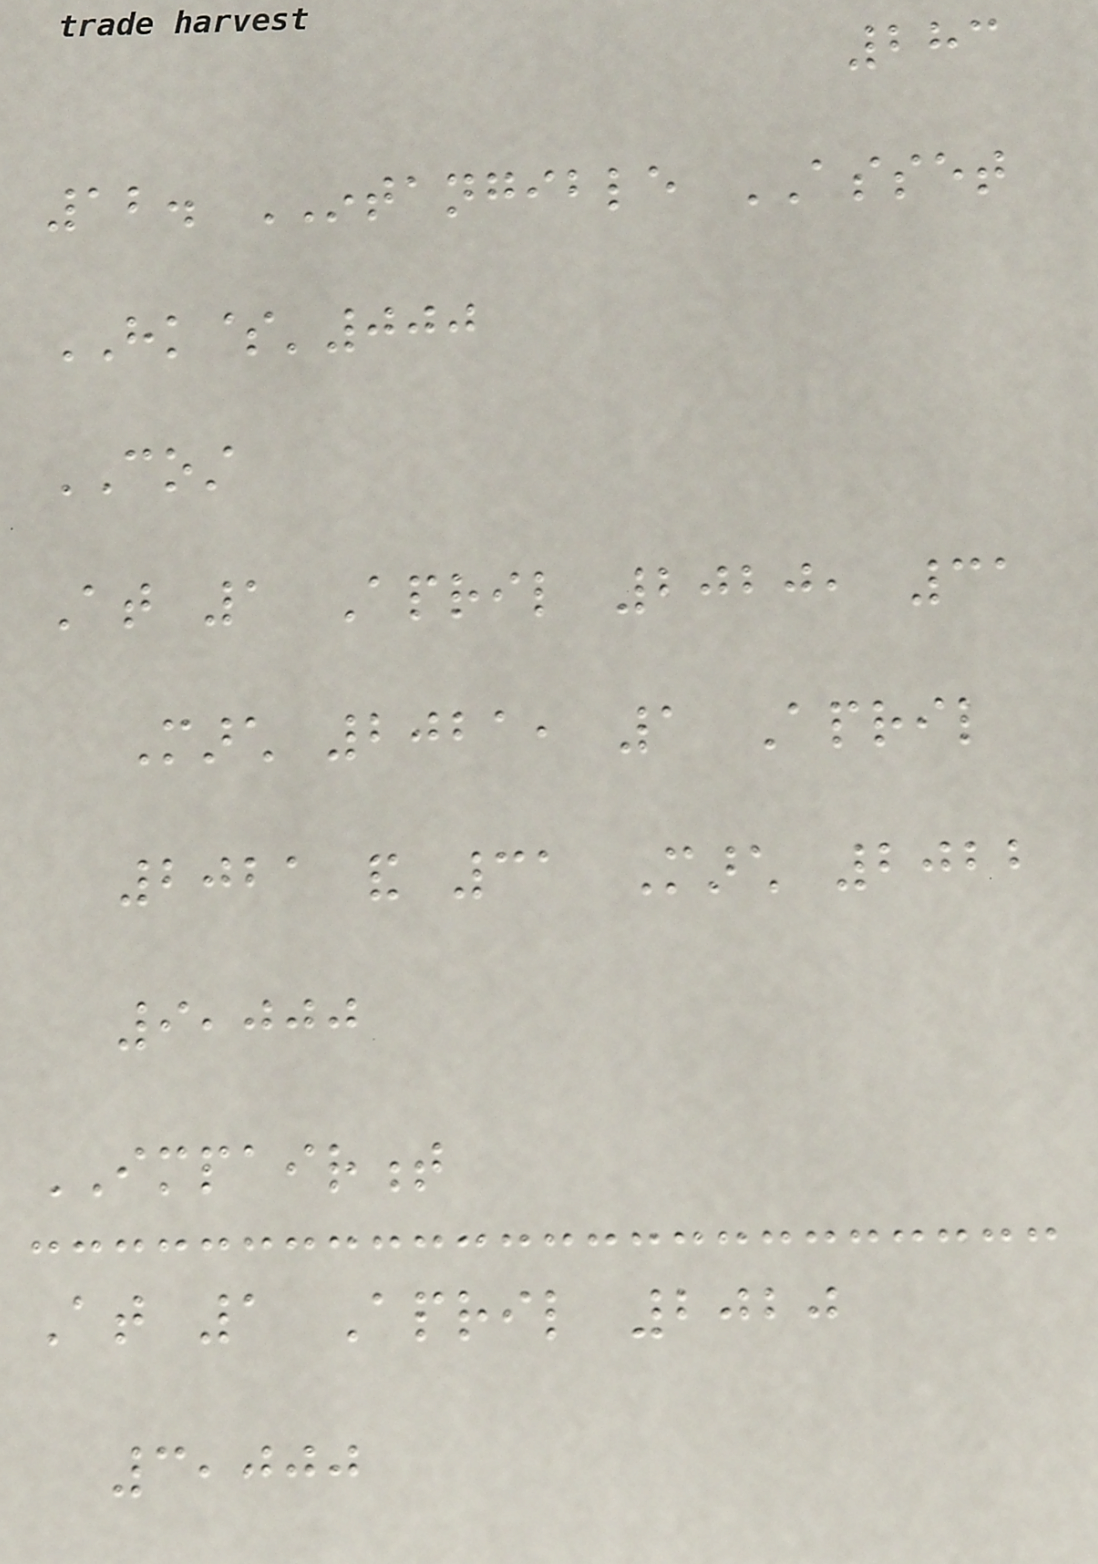283
12. INTANGIBLE ASSET
HK$'000
COST
At 1 April 2020, 31
March 2021, 1 April
2021 and 31 March 2022
9,000
IMPAIRMENT
At 1 April 2020
3,000
